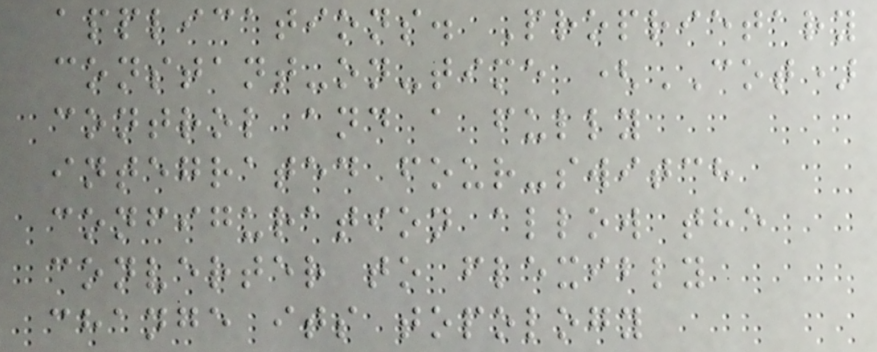applications. Proprietary
constant-on-time (COT)
control and a fully
integrated four-switch
configuration allow the
converter to flexibly
change its topology
